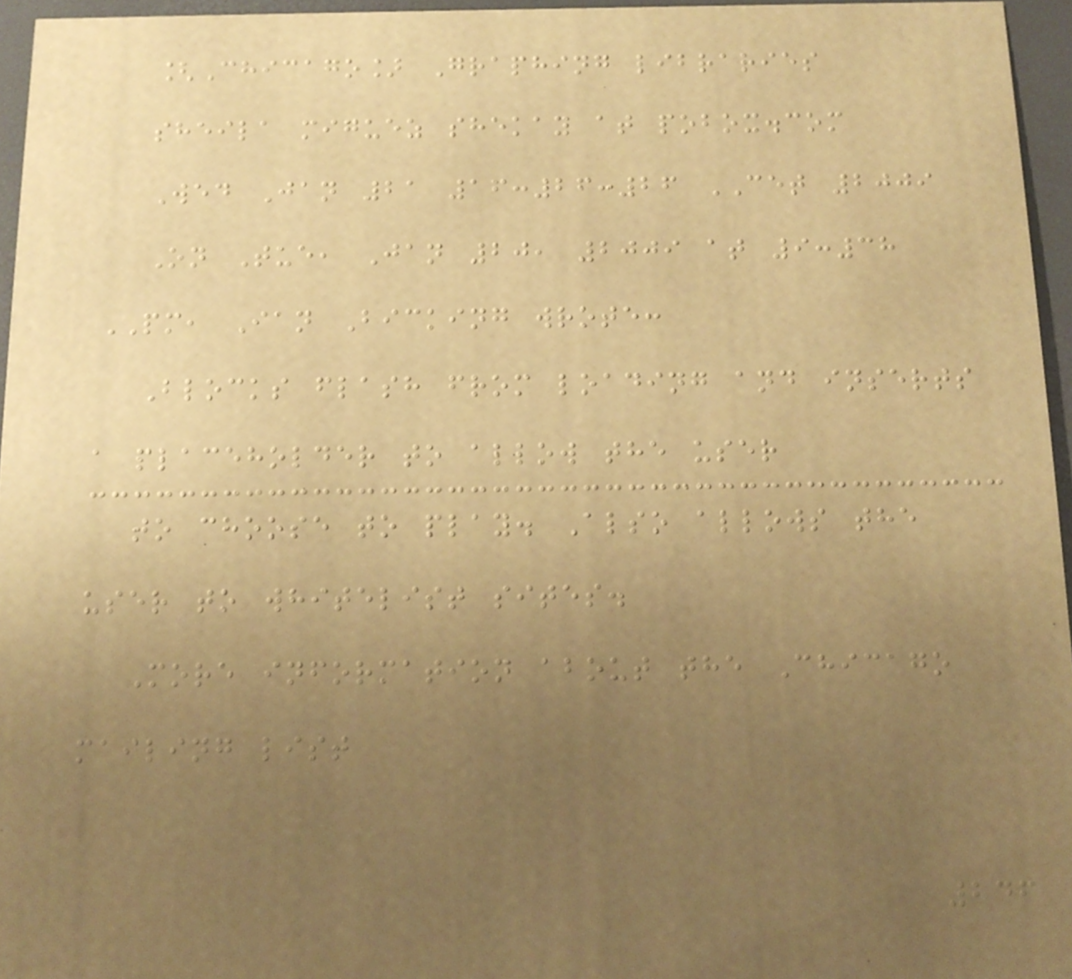[Chicago] Graphing libraries
sheila miguez shekay at pobox.com
Wed Jan 21 16:26:26 CET 2009
On Tue, Jan 20, 2009 at 9:38
PM, Ian Bicking wrote:
Blocks flash from loading and inserts
a placeholder to allow the user
to choose to play. Also allows the
user to whitelist sites.
More information about the Chicago
mailing list
246
